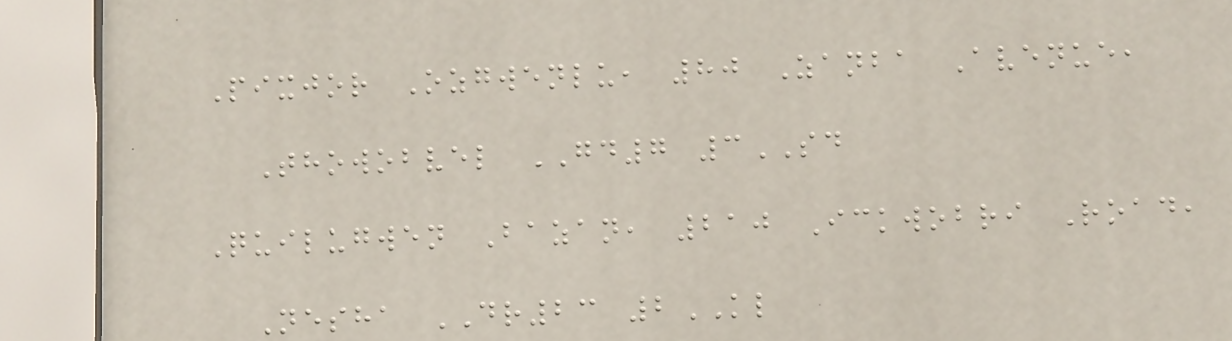Pixjor Ozgwenlu, 80 Zanba Avenue,
Thowobvel GD7 3SD
Quilugwen Bazan, 210 Ickwobri Road,
Nesha DR23 2KL
